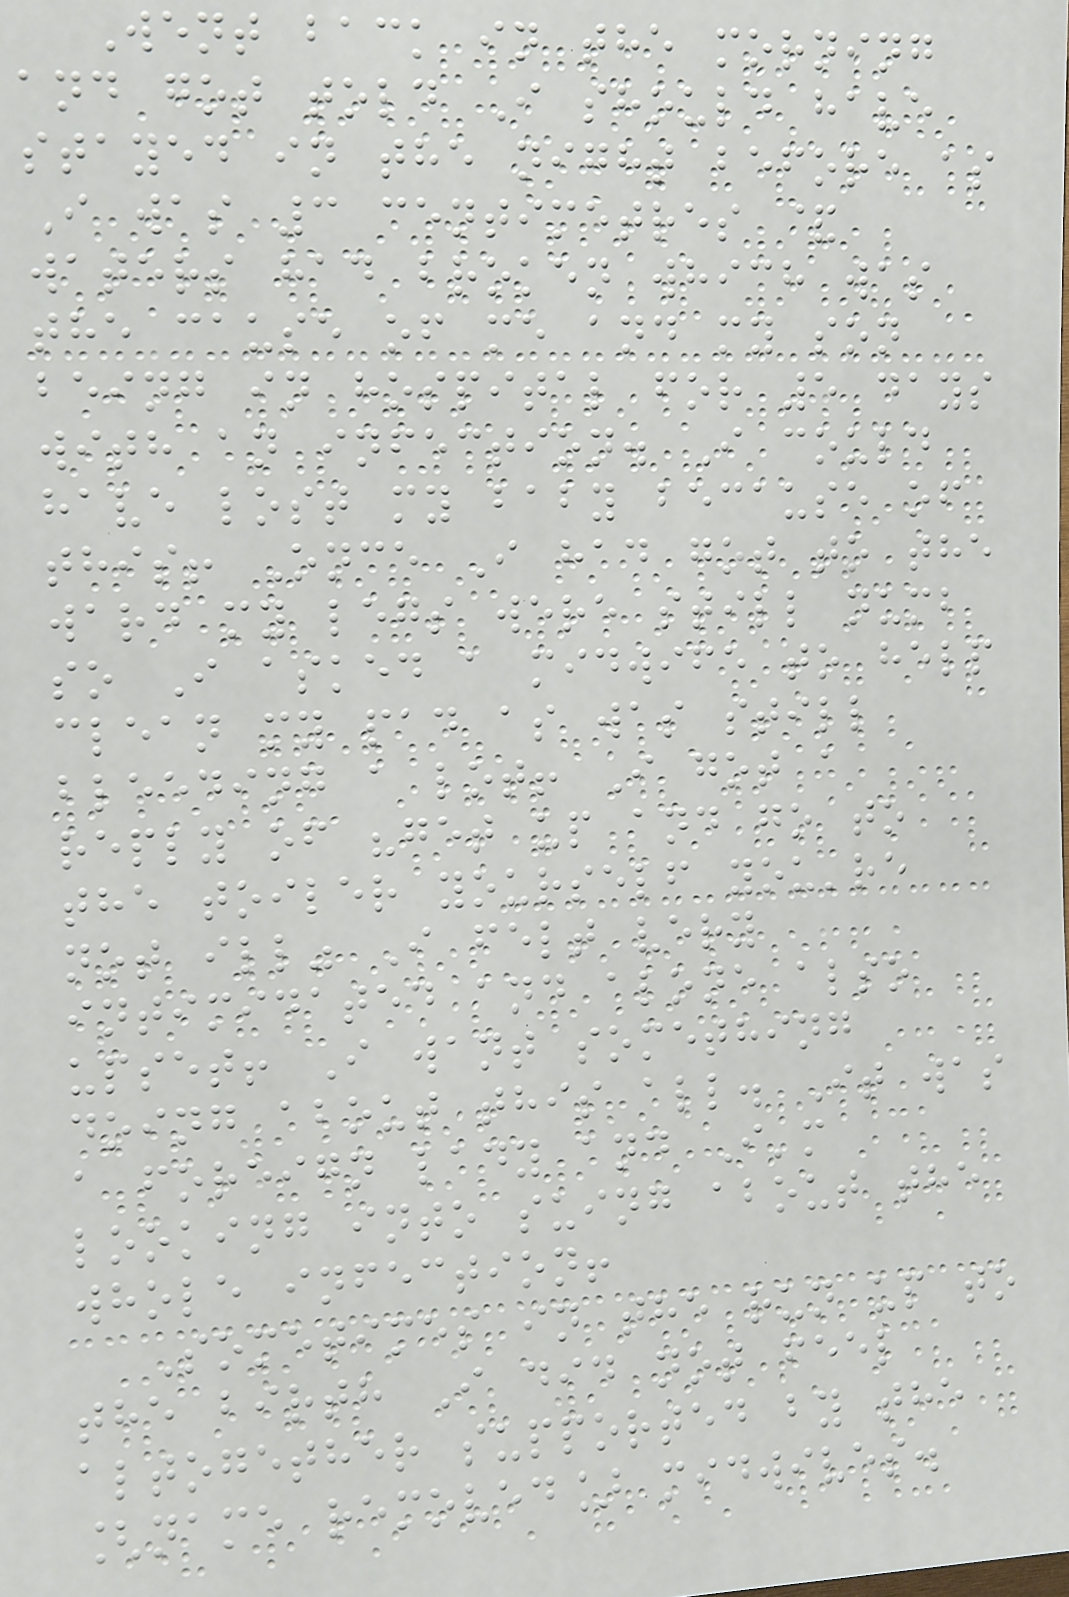Went back in the morning
and got told I should have
stayed in the night before as
I was 3 centimetres &
waters had broken which was
the cause of me and my son
being in hospital for 5 days
with an infection. I could
have lost my baby because of
this! Once I had got to the
ward my legs were still numb
so I asked a midwife to help
clean my pad as was still
bleeding a lot! I got a
reply of "get up and go to
the toiler yourself you're
not ill" I felt very
intimidated and alone also
upset! I want something
doing about this all. It was
a foreign lady and I'm
looking into suing about the
whole infection!
Sometimes in the run up to
the birth I did not feel
altogether supported by the
[name removed] midwives.
